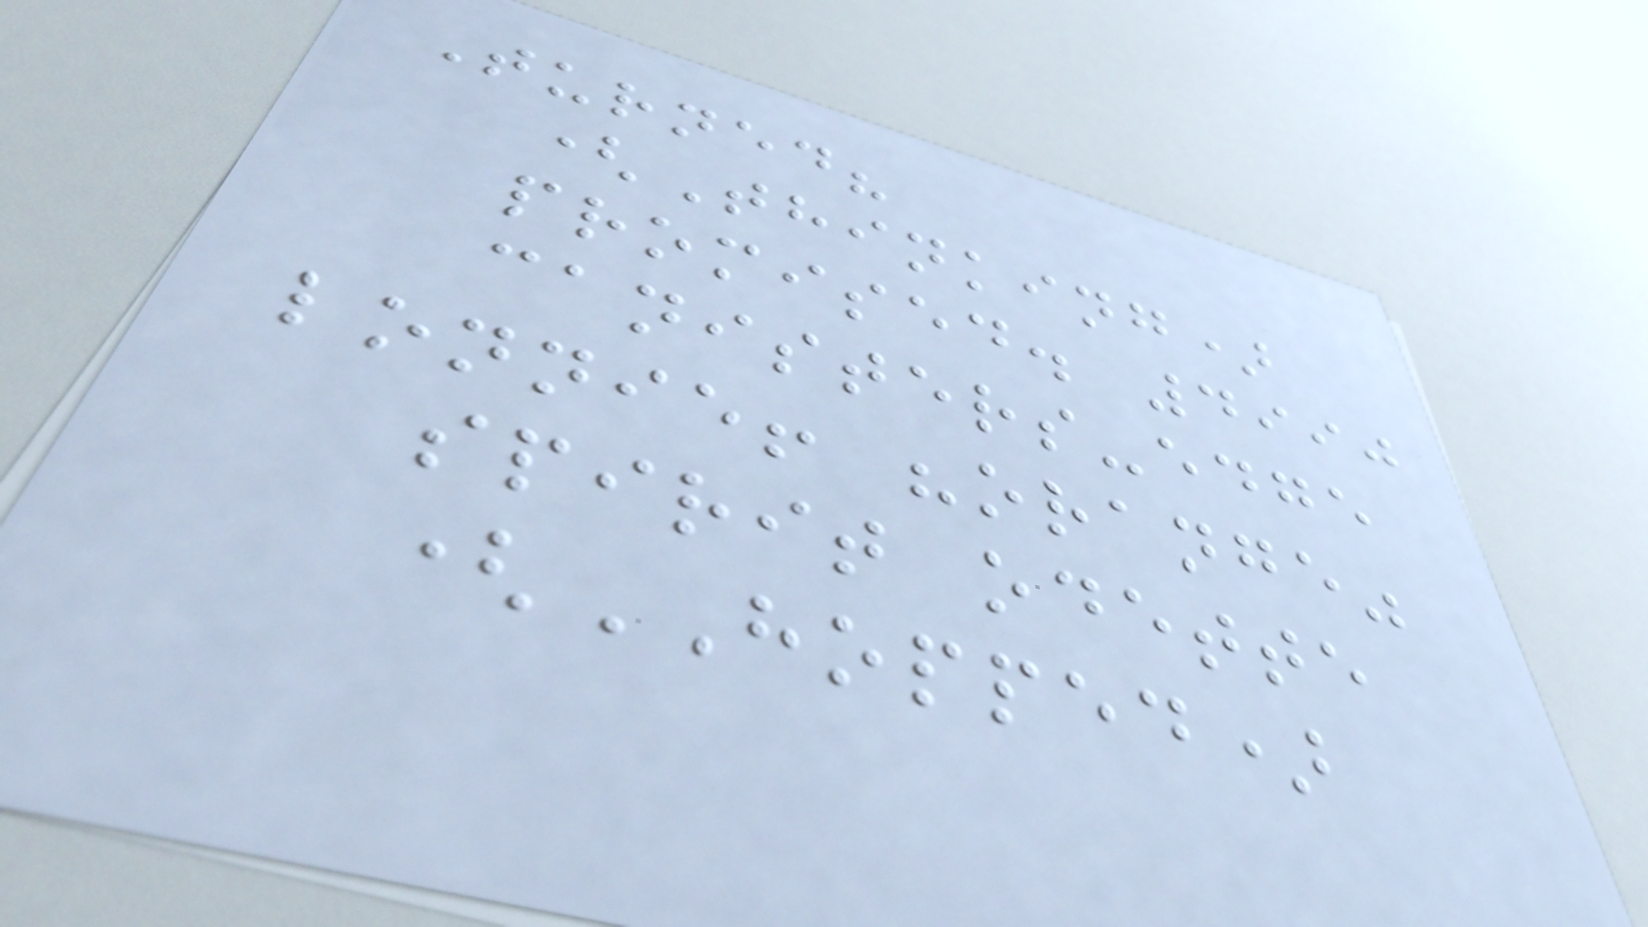Turned?
(Thinking)
promised. 4990
canisters-edge
lonnie! "orange"
spirit odette
(HOPPED)
